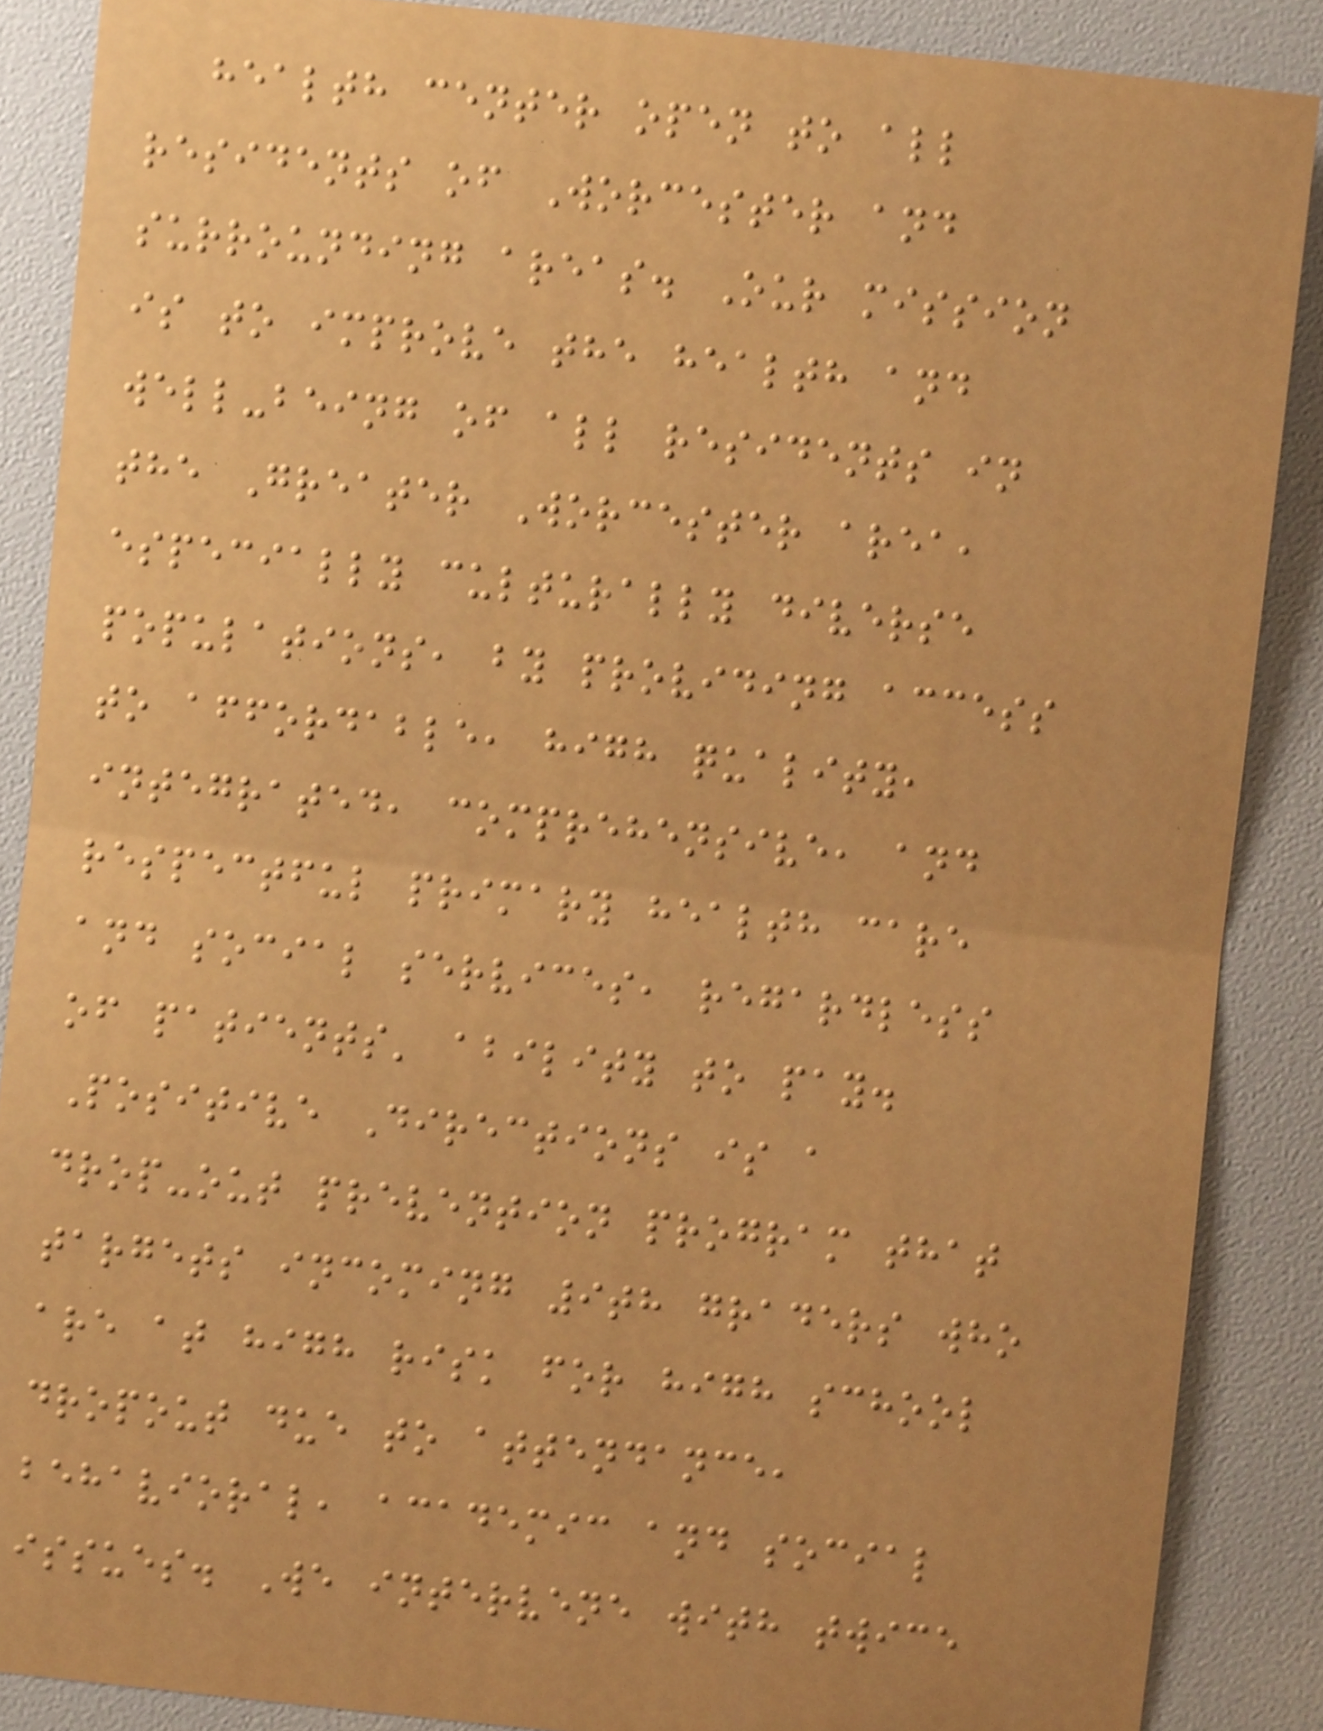health center open to all
residents of Worcester and
surrounding areas. Our mission
is to improve the health and
well-being of all residents in
the Greater Worcester area,
especially culturally diverse
populations, by providing access
to affordable, high quality,
integrated, comprehensive, and
respectful primary health care
and social services, regardless
of patients' ability to pay.
Positive Directions is a
drop-out prevention program that
targets incoming 9th graders who
are at high risk for high school
dropout due to attendance,
behavioral, academic and social
issues. We intervene with twice
